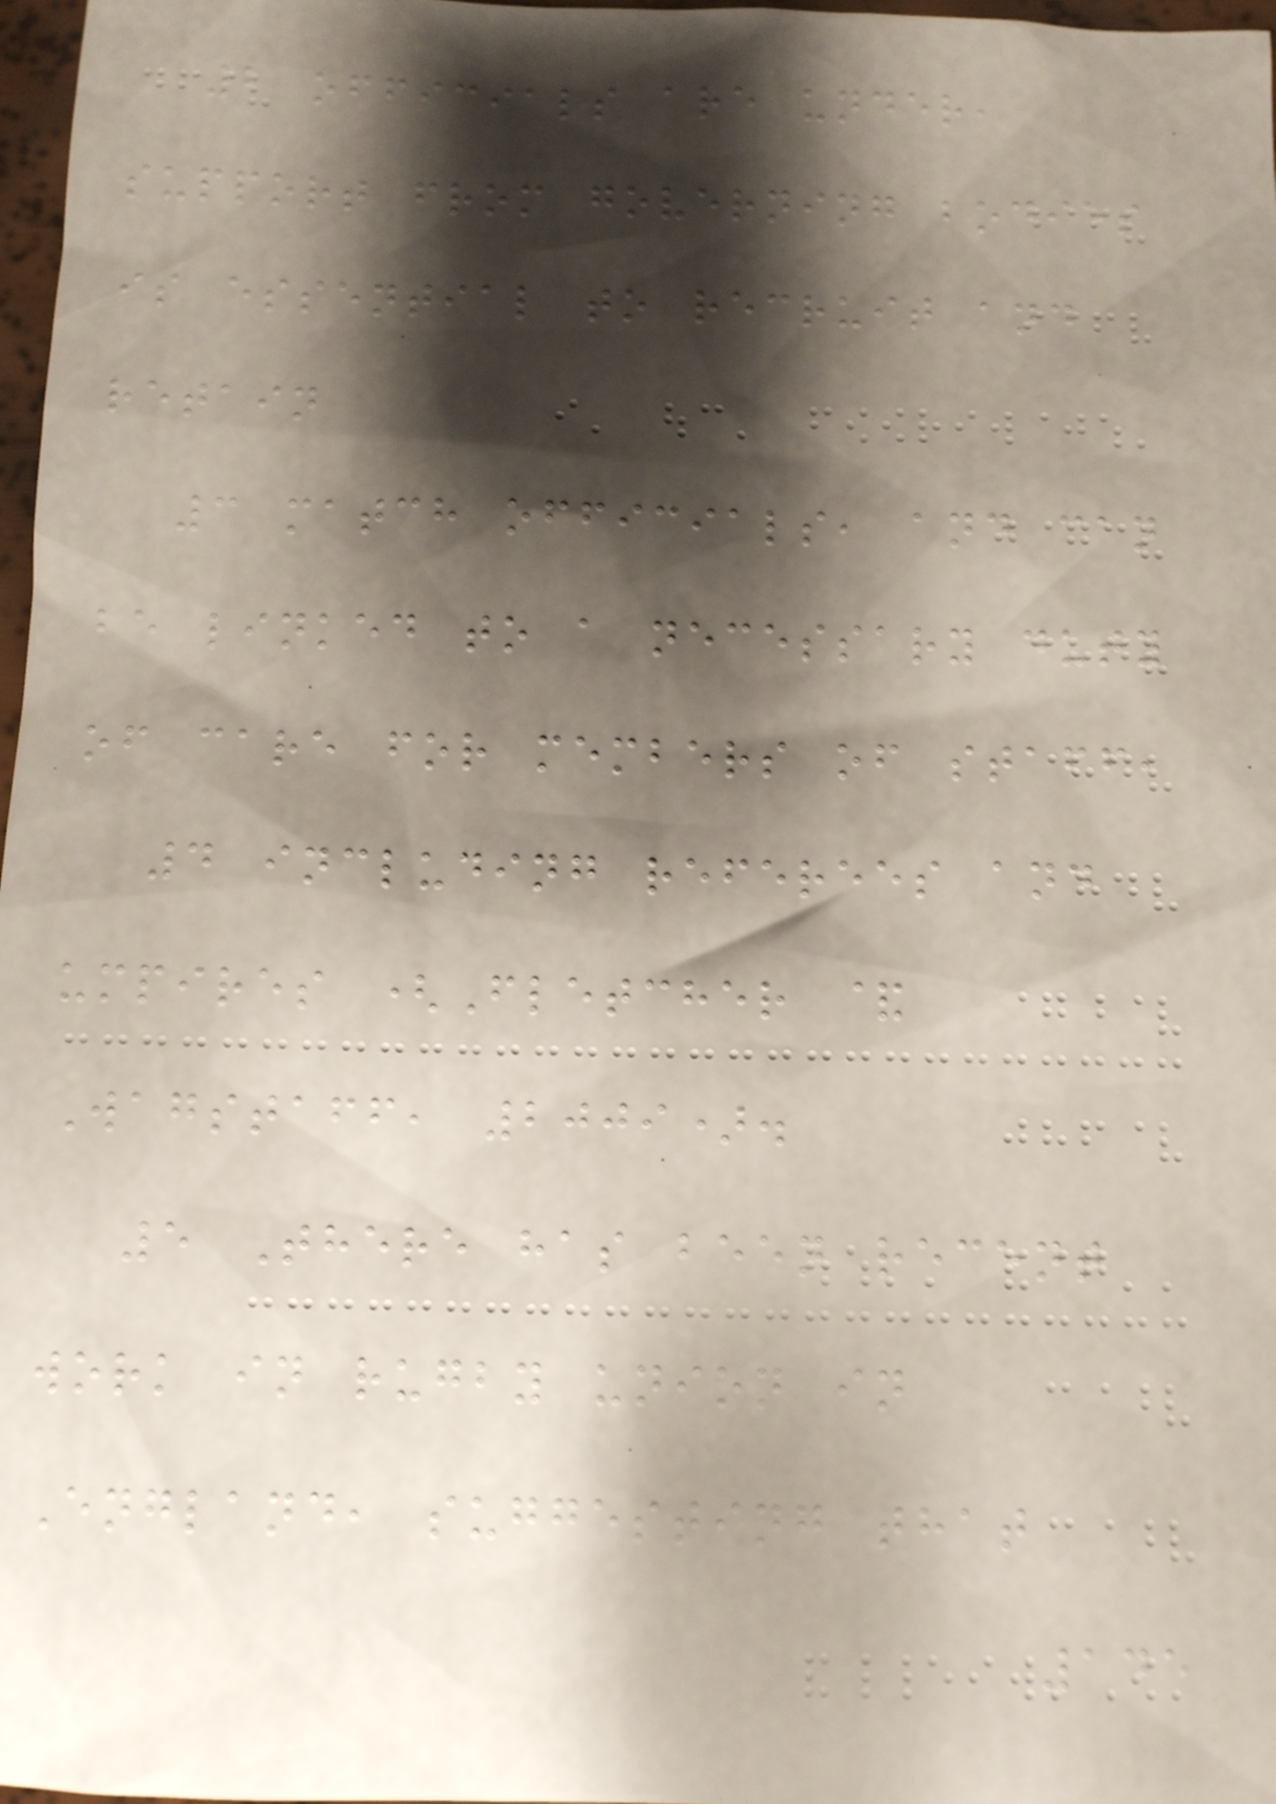2 officials are under,
support from governing bodies
is essential to recruit and
retain
3 match officials, and can
be linked to a necessary duty
of care for members of staff,
4 including referees and
umpires (Fletcher &
Wagstaff, 2009).
5 There has been recent
work in rugby union in
England, suggesting that
145
